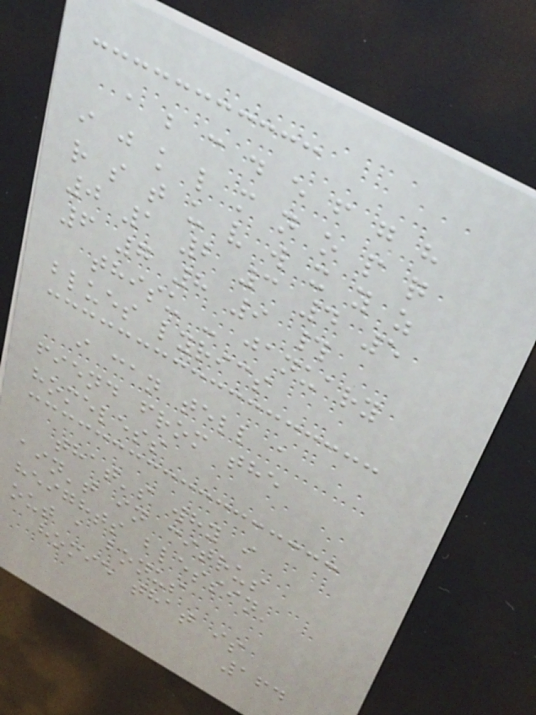a b c d e f g h
i j k l m n o p q
r s t u v w x y z
0 1 2 3 4 5
6 7 8 9 #
thisu - january
blues lyrics
i can tell a
fiend from the
homeless
that's why i
ain't in citrus
heights blessin'
out a bonus
homie that is
164
